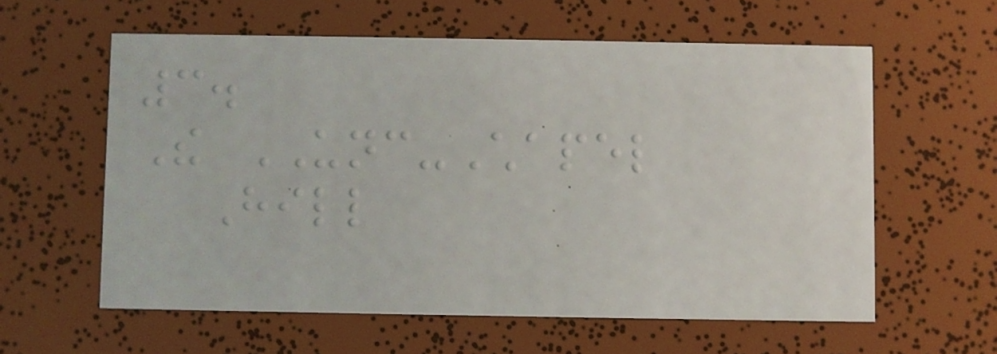3.
The UNC-Chapel
Hill
